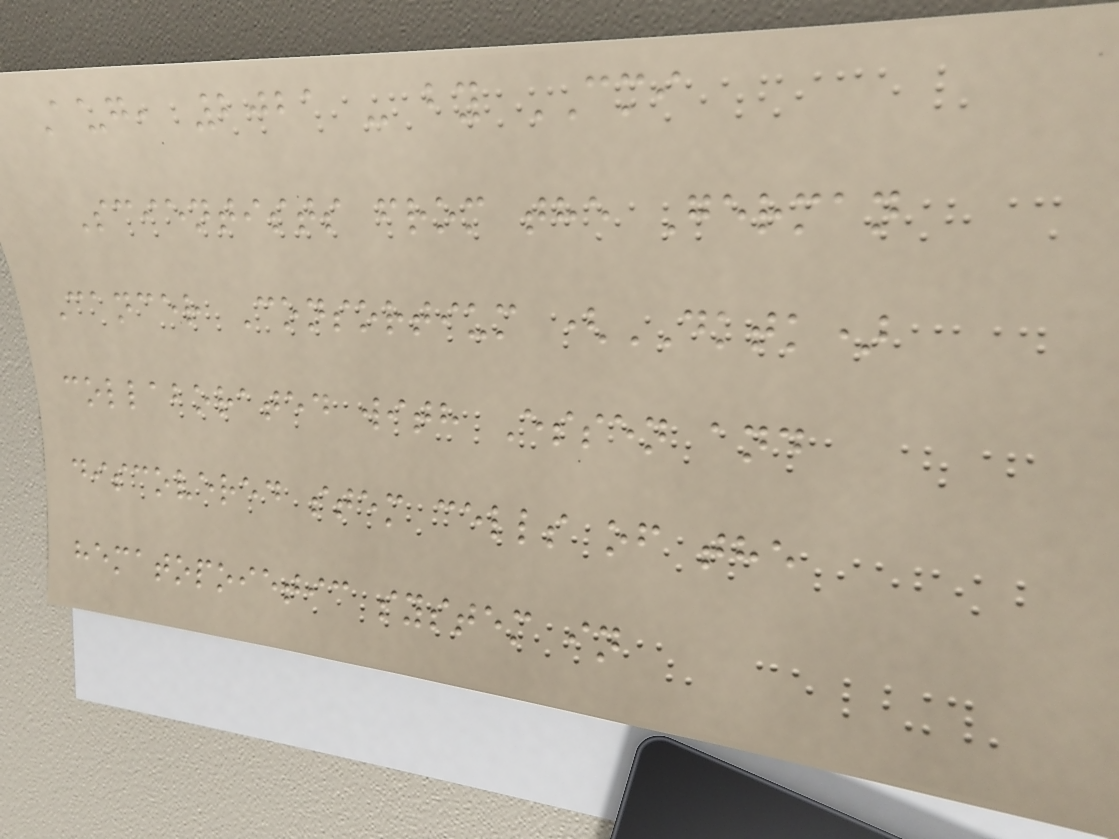Aug, 2021 - by CMI
Scientists from the German
Cancer Consortium (DKTK)
collaborated with Essen and
discovered stem cells of the
hematopoietic system in
